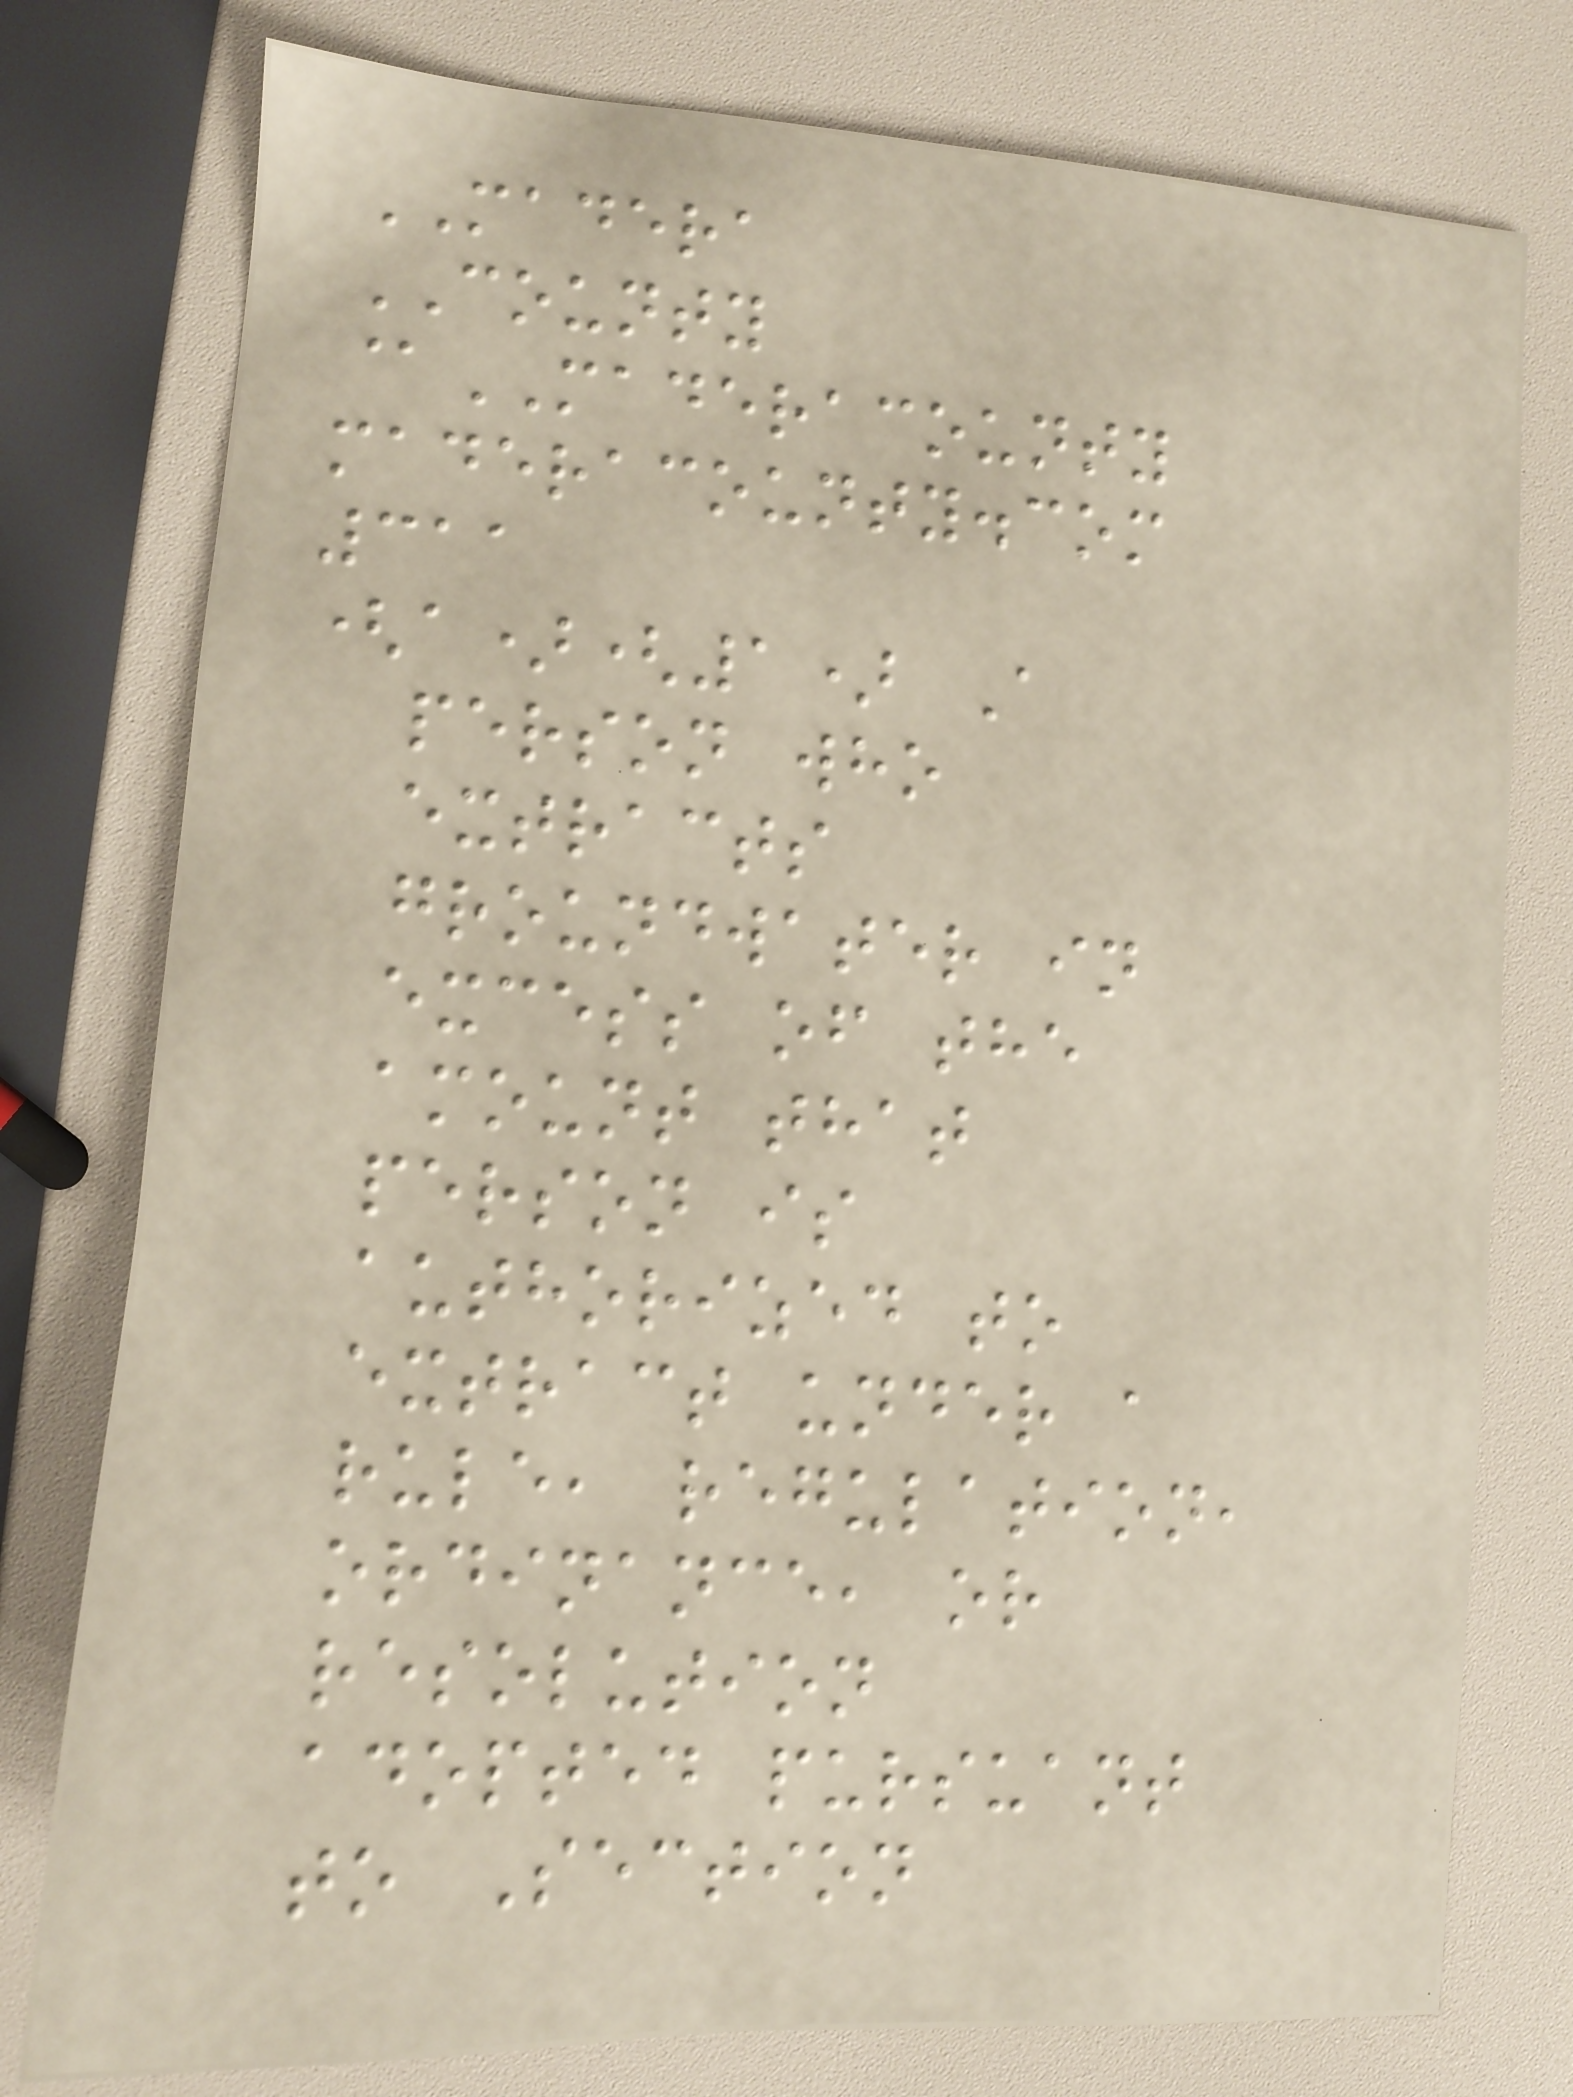MADERA
COUNTY
@MADERACOUNTY
maderacounty.com
311
(a)(1) A
person who
extracts
groundwater in
excess of the
amount that
person is
authorized to
extract under a
rule, regulation,
ordinance, or
resolution
adopted pursuant
to Section
